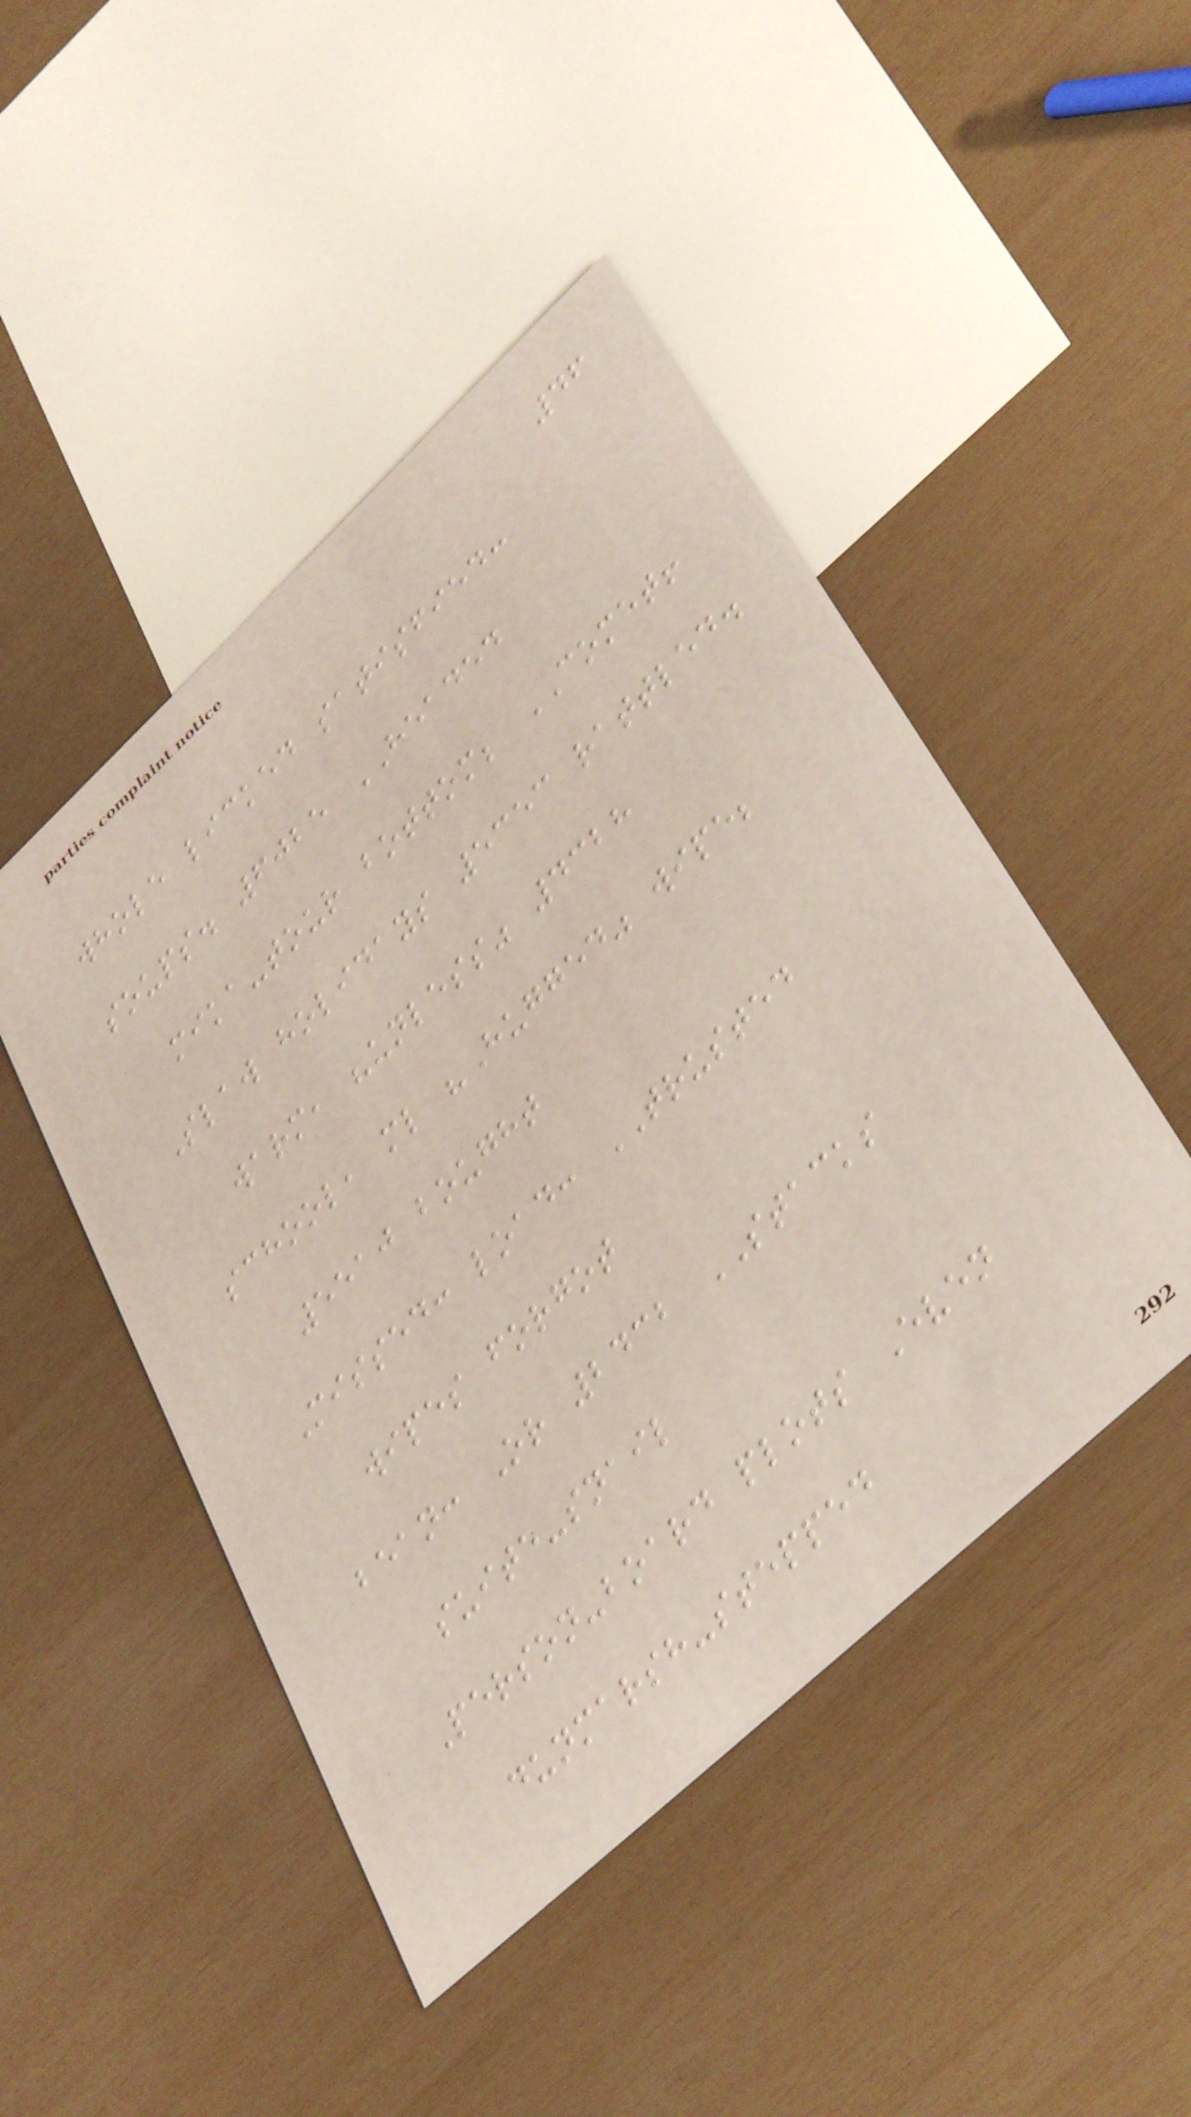46
whole licked satisfied:
soups. 6025 HEADED
mika-tour bottom; COMET!
Slaw holidays 5353 rattled.
warm, "unless" 4328
school, ml "Hugged" wipe;
5510 bought
Missed: load: TRUSTED
wipes forgot
bean: Or 2432 STACKS
suite-snail
Person-board plots Even
dunmarsh-stepped
